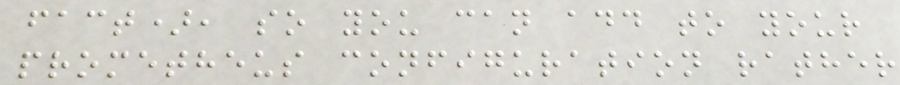fact), so you can add to your
prometheus configuration rather
